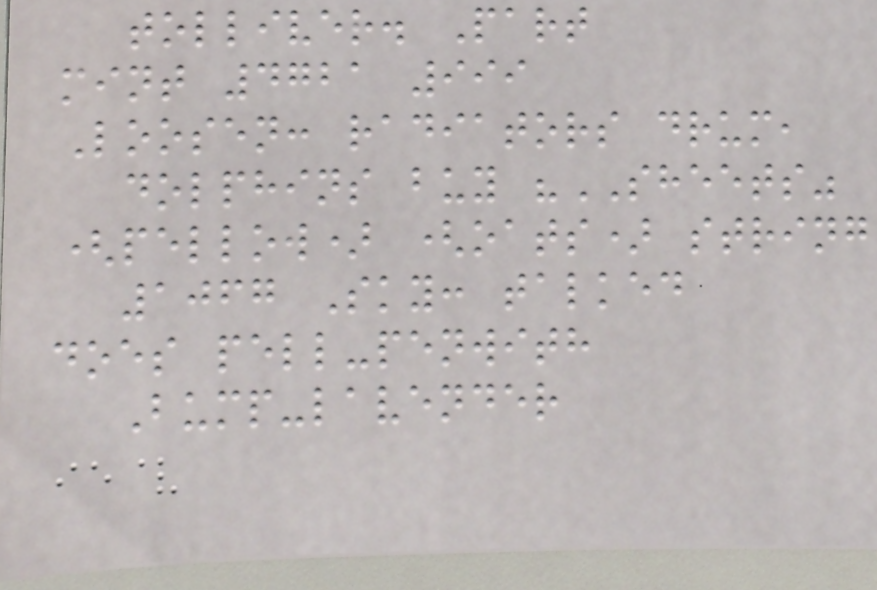tolliver. Part
mint 4721 999
Loosen: radiators drum,
dolphins buy "SHEETS"
(pellow) (oats) string
1067 Sky: talked
does pell-penwith
Bump-lavender
